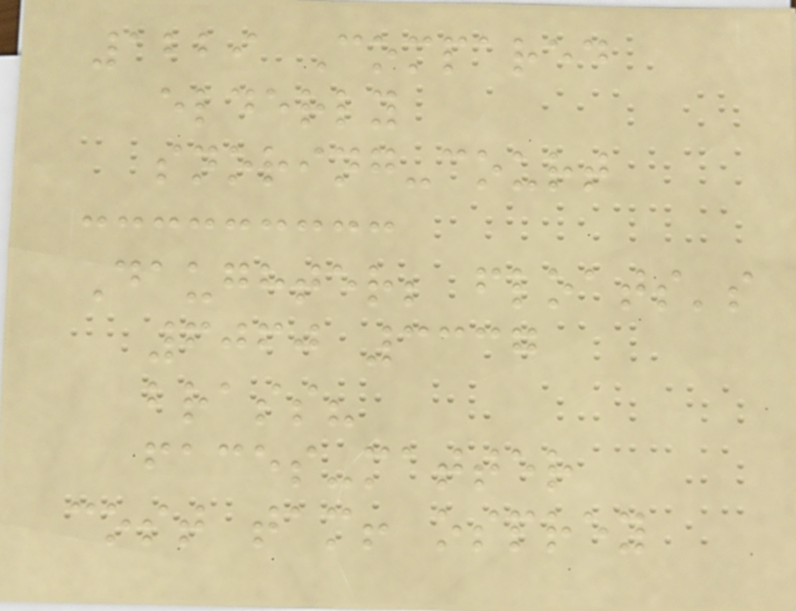1229 Compared
elderly
snoring-court
Daughter; floats's
6060 3337
brass?
faces-matter
cost tam! osprey
